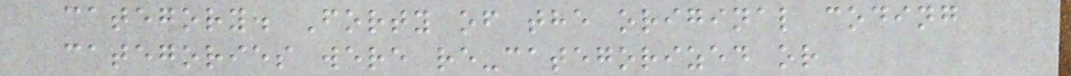category. Forty of the original coding
categories were re-categorized or
